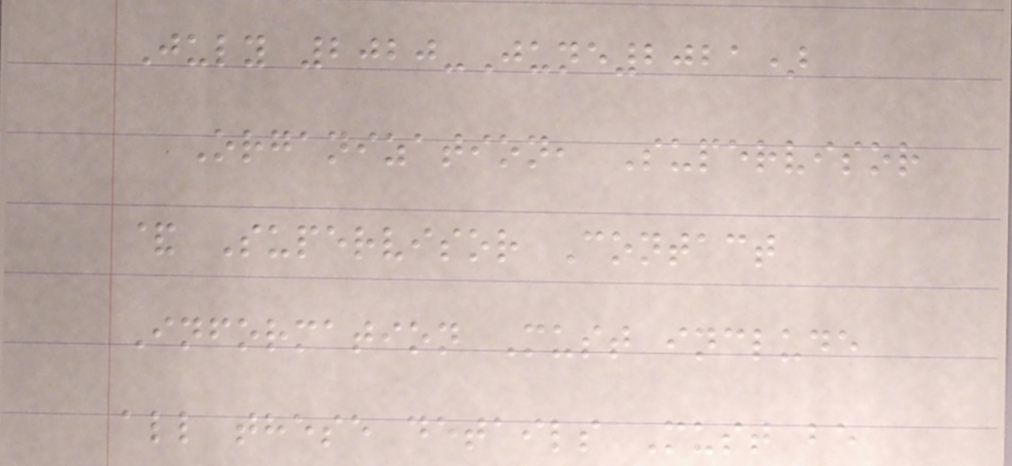July 2020-June2021)
Organization, Supervisor
& Supervisor Contact
Information Must include
all these details Must be
